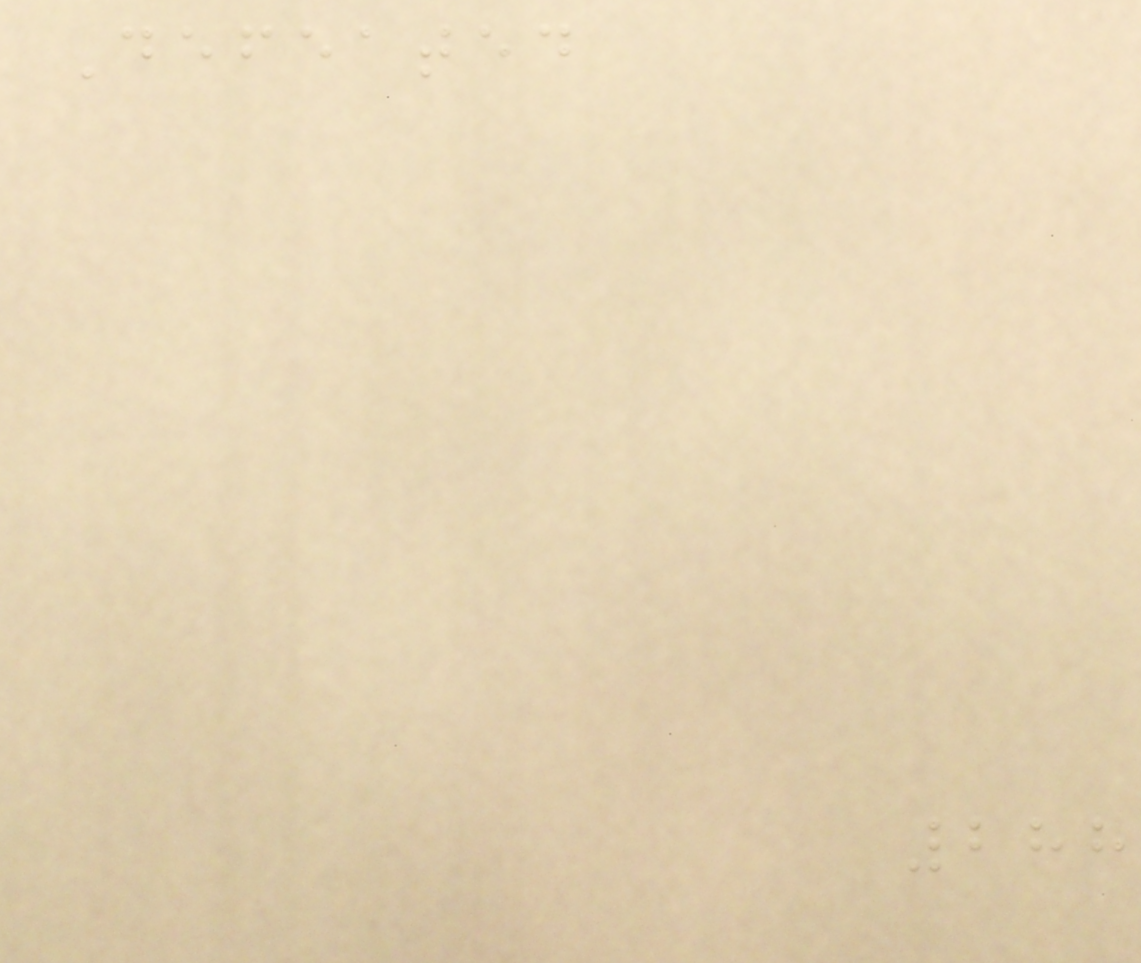Defeated
288
